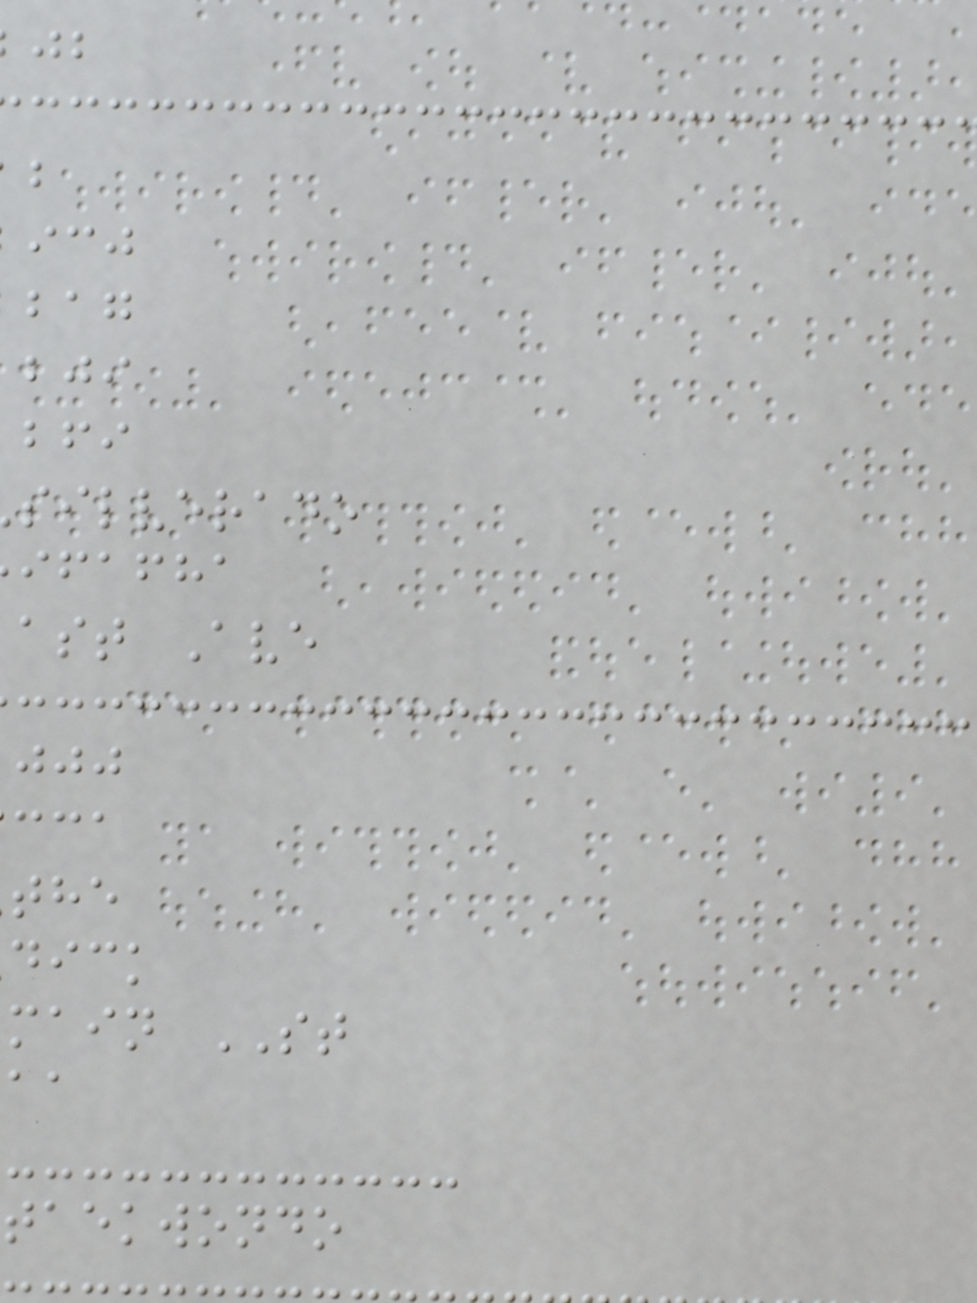silverado
ifafha
ast Ave
dick
main ST
taekwondo
